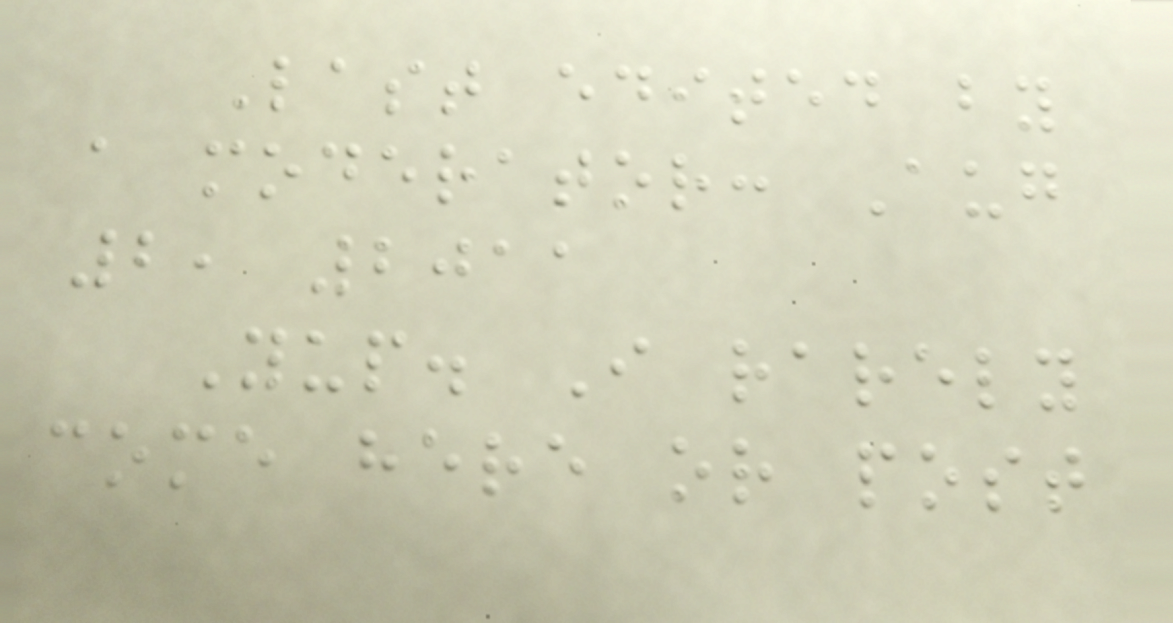Last edited by
a moderator: Aug
2, 2011
Yup. I rarely
come here or post
